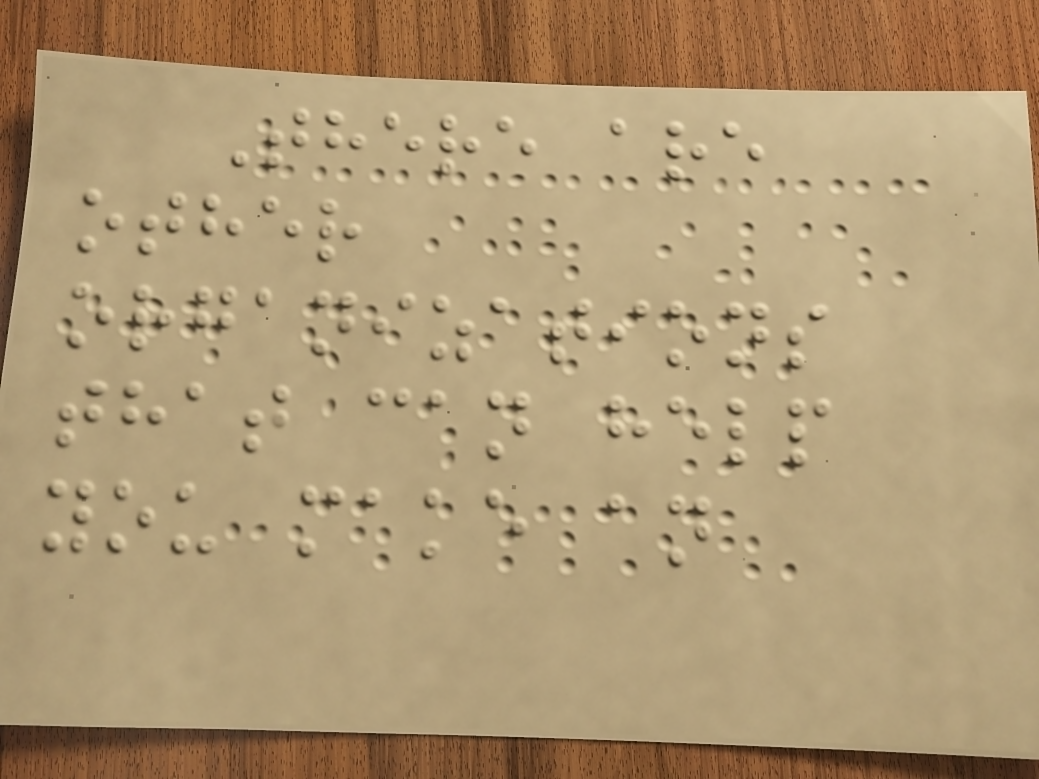There are
other
organizations
that can help
you make an
